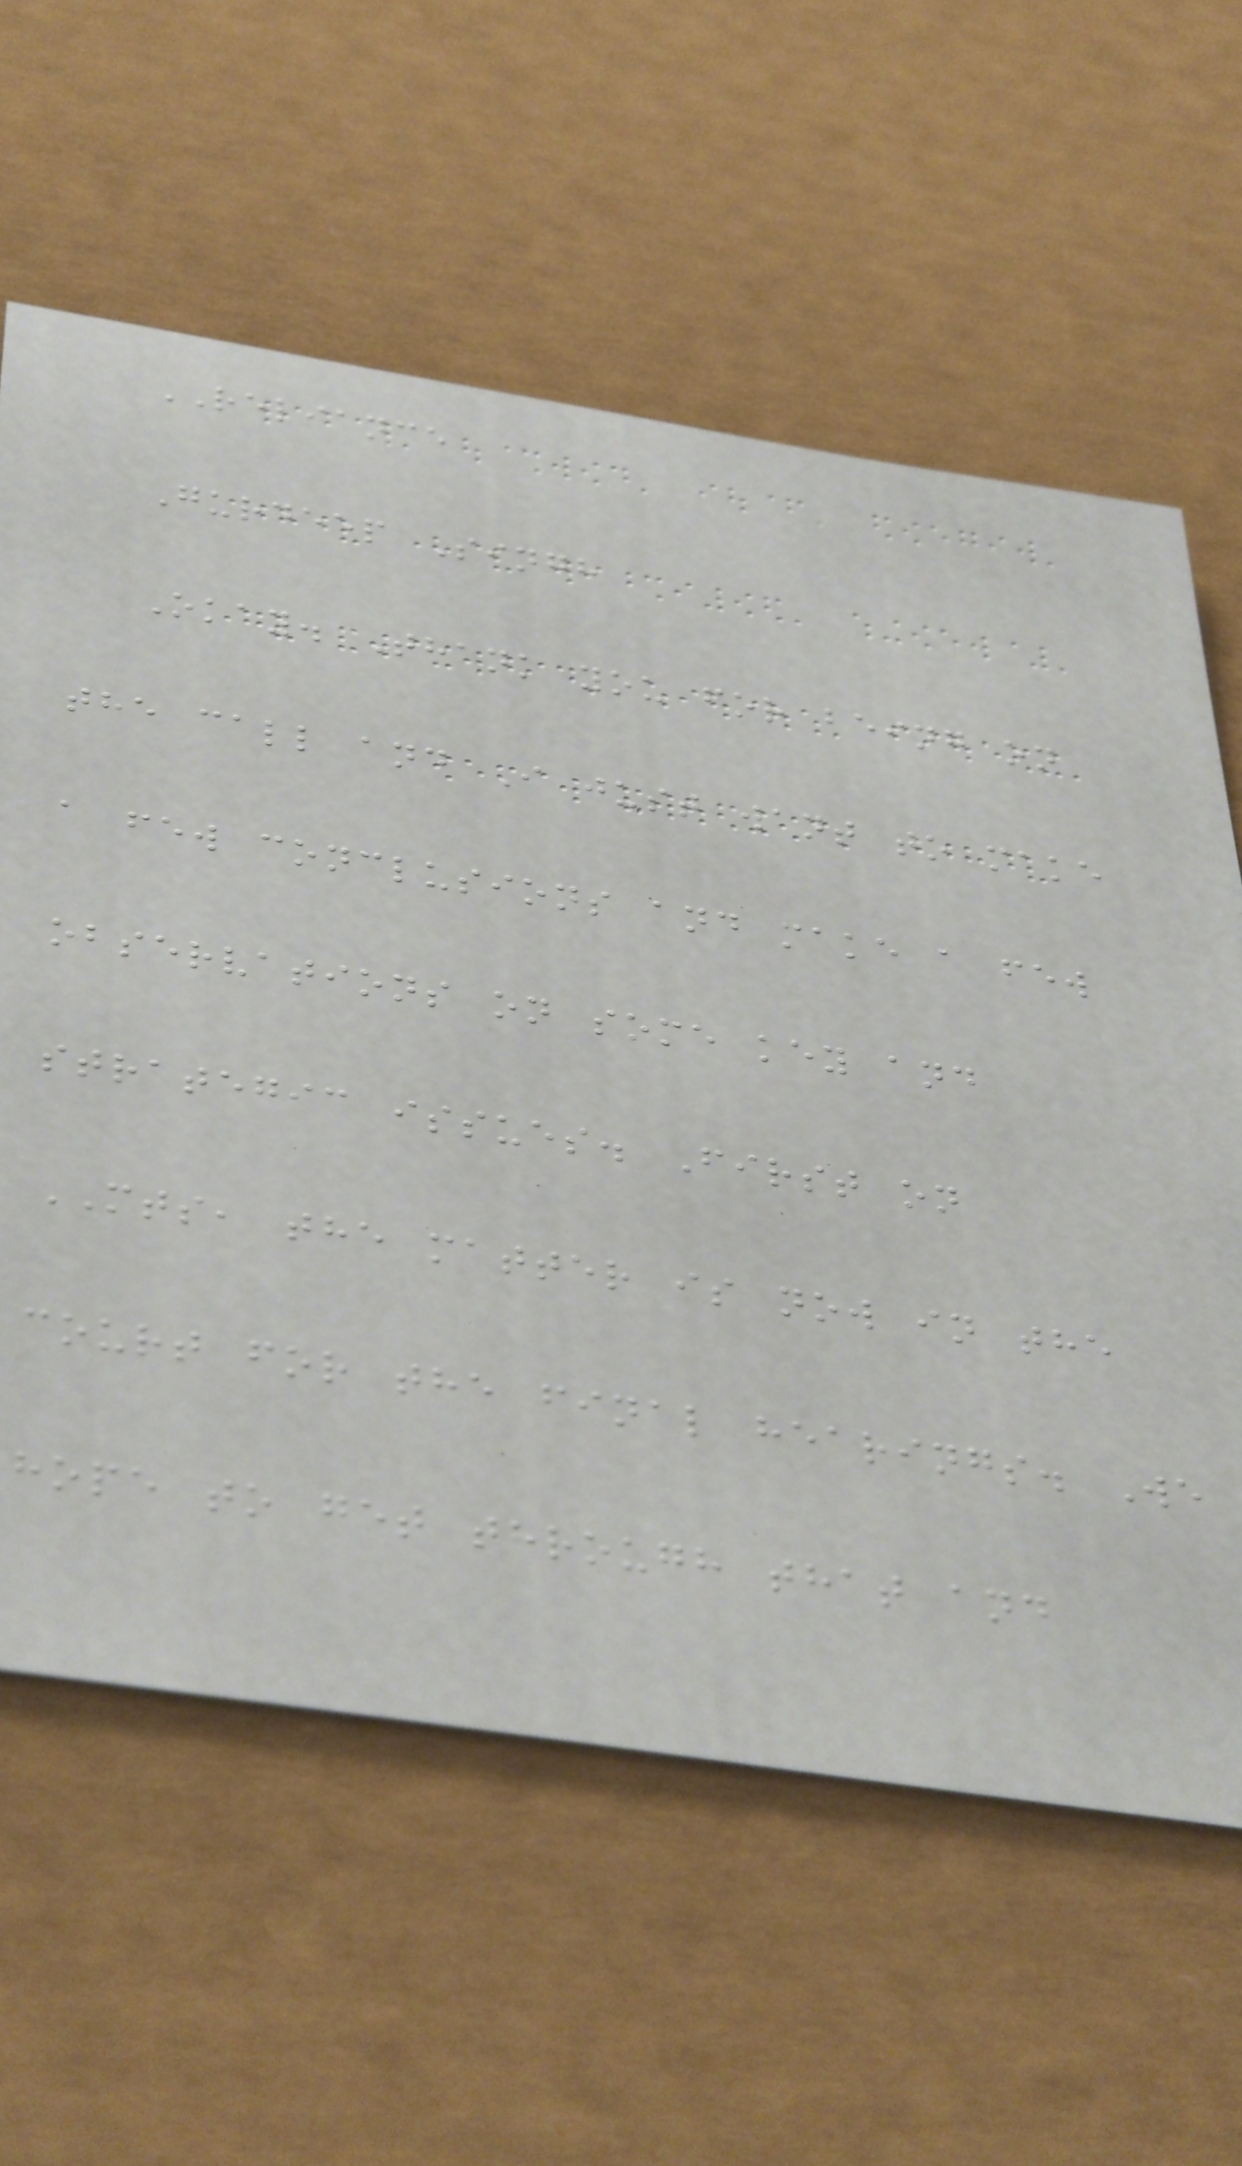RELIANCE
Gurdeep Singh
Okay. Thank you for being on
the call and I just want to make
a few conclusions and make a few
observations on some key and
strategic issues. First on
MTS, the matter is now in the
court for the final hearings. We
hope to get through that and
